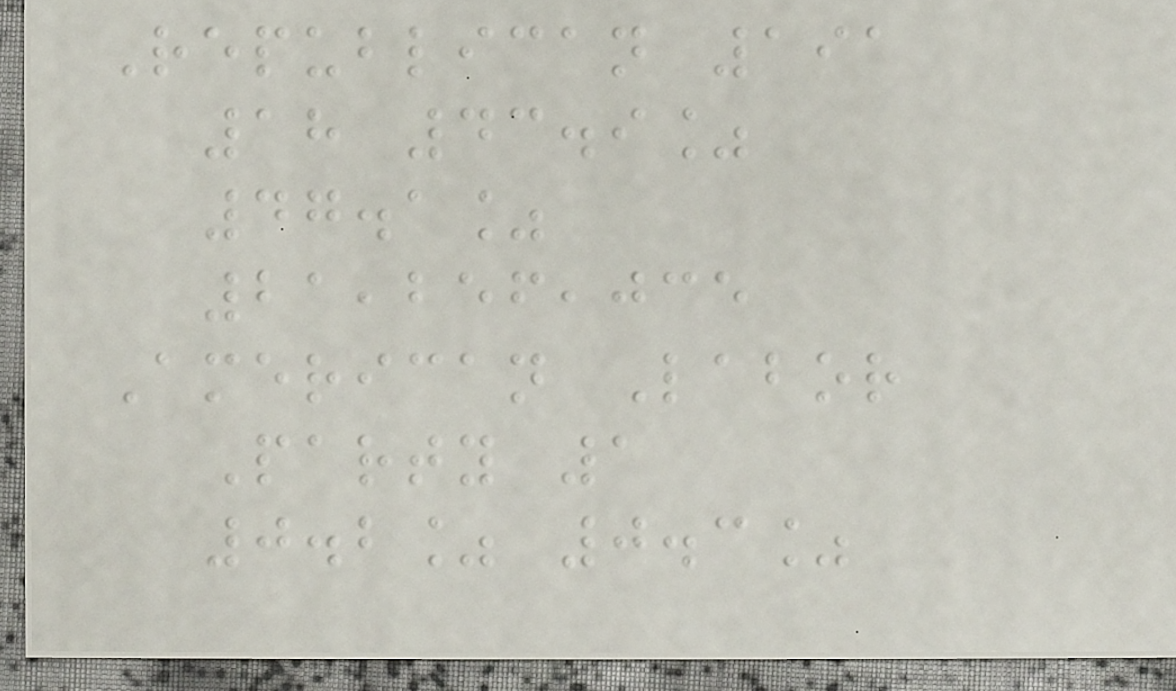Republican 191
18 43.9%
47.1%
21,256,035
American Labor
Party 1
0.2% 0.3%
